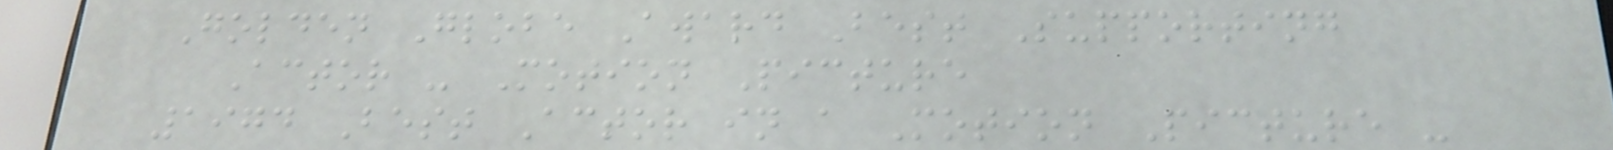Golden Globe Award Best Supporting
Actor - Motion Picture
1974 Best Actor in a Motion Picture -
